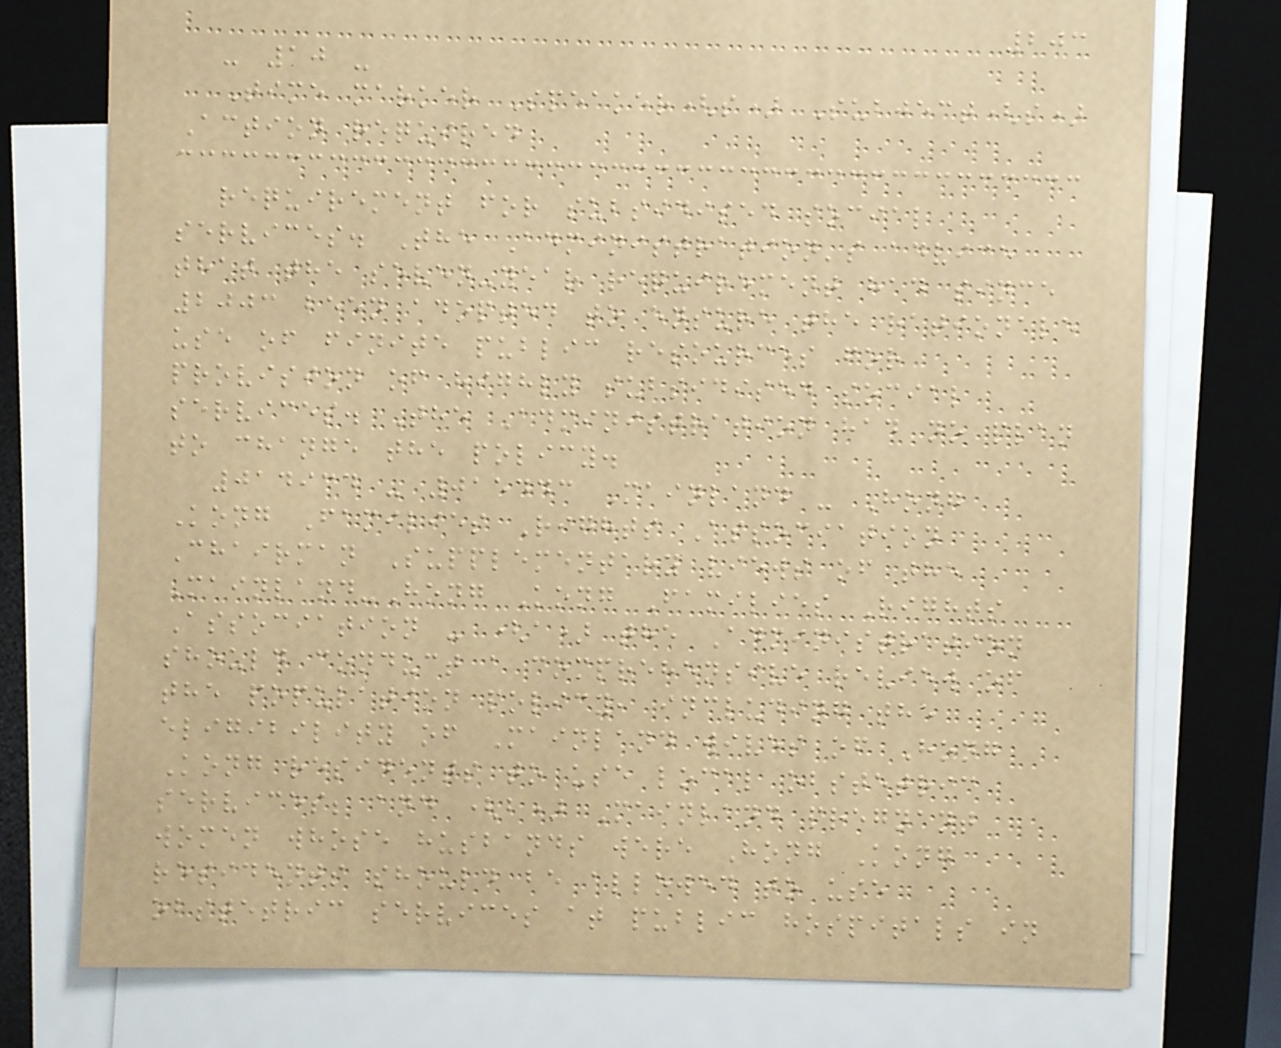203
- 10 -
Time marker Speaker(s) Subject(s)
Action required
requirement for subsidised social
services. The Administration's advice
that the seven-year requirement had since
2003 been adopted to ensure the rationale
use of finite public resources for
provision of highly subsidised social
services. The Administration had no plan
to change the policy.
014934 - 015443 Mainland - Hong
Kong Families Rights Association
Chairman Supplementary views of the
Mainland-Hong Kong Families Rights
Association - (a) the Administration
should conduct a comprehensive review of
the population policy, including the
eligibility of Mainland wives of Hong
Kong residents to use local obstetric
services; and (b) Mainland pregnant
women whose husbands were Hong Kong
residents should be allowed to use
obstetric services at public hospitals in
